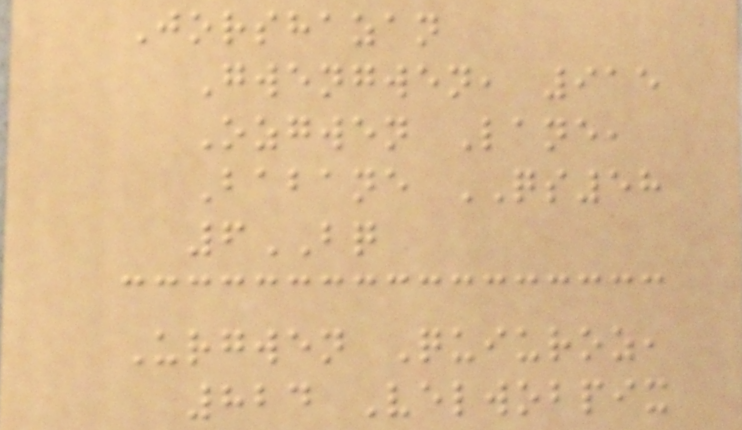Jorshazan
Gwengwen, 915
Ozgwen Lane,
Babane QS58
6BQ
Urgwen Quiuroz,
824 Velwobpix
